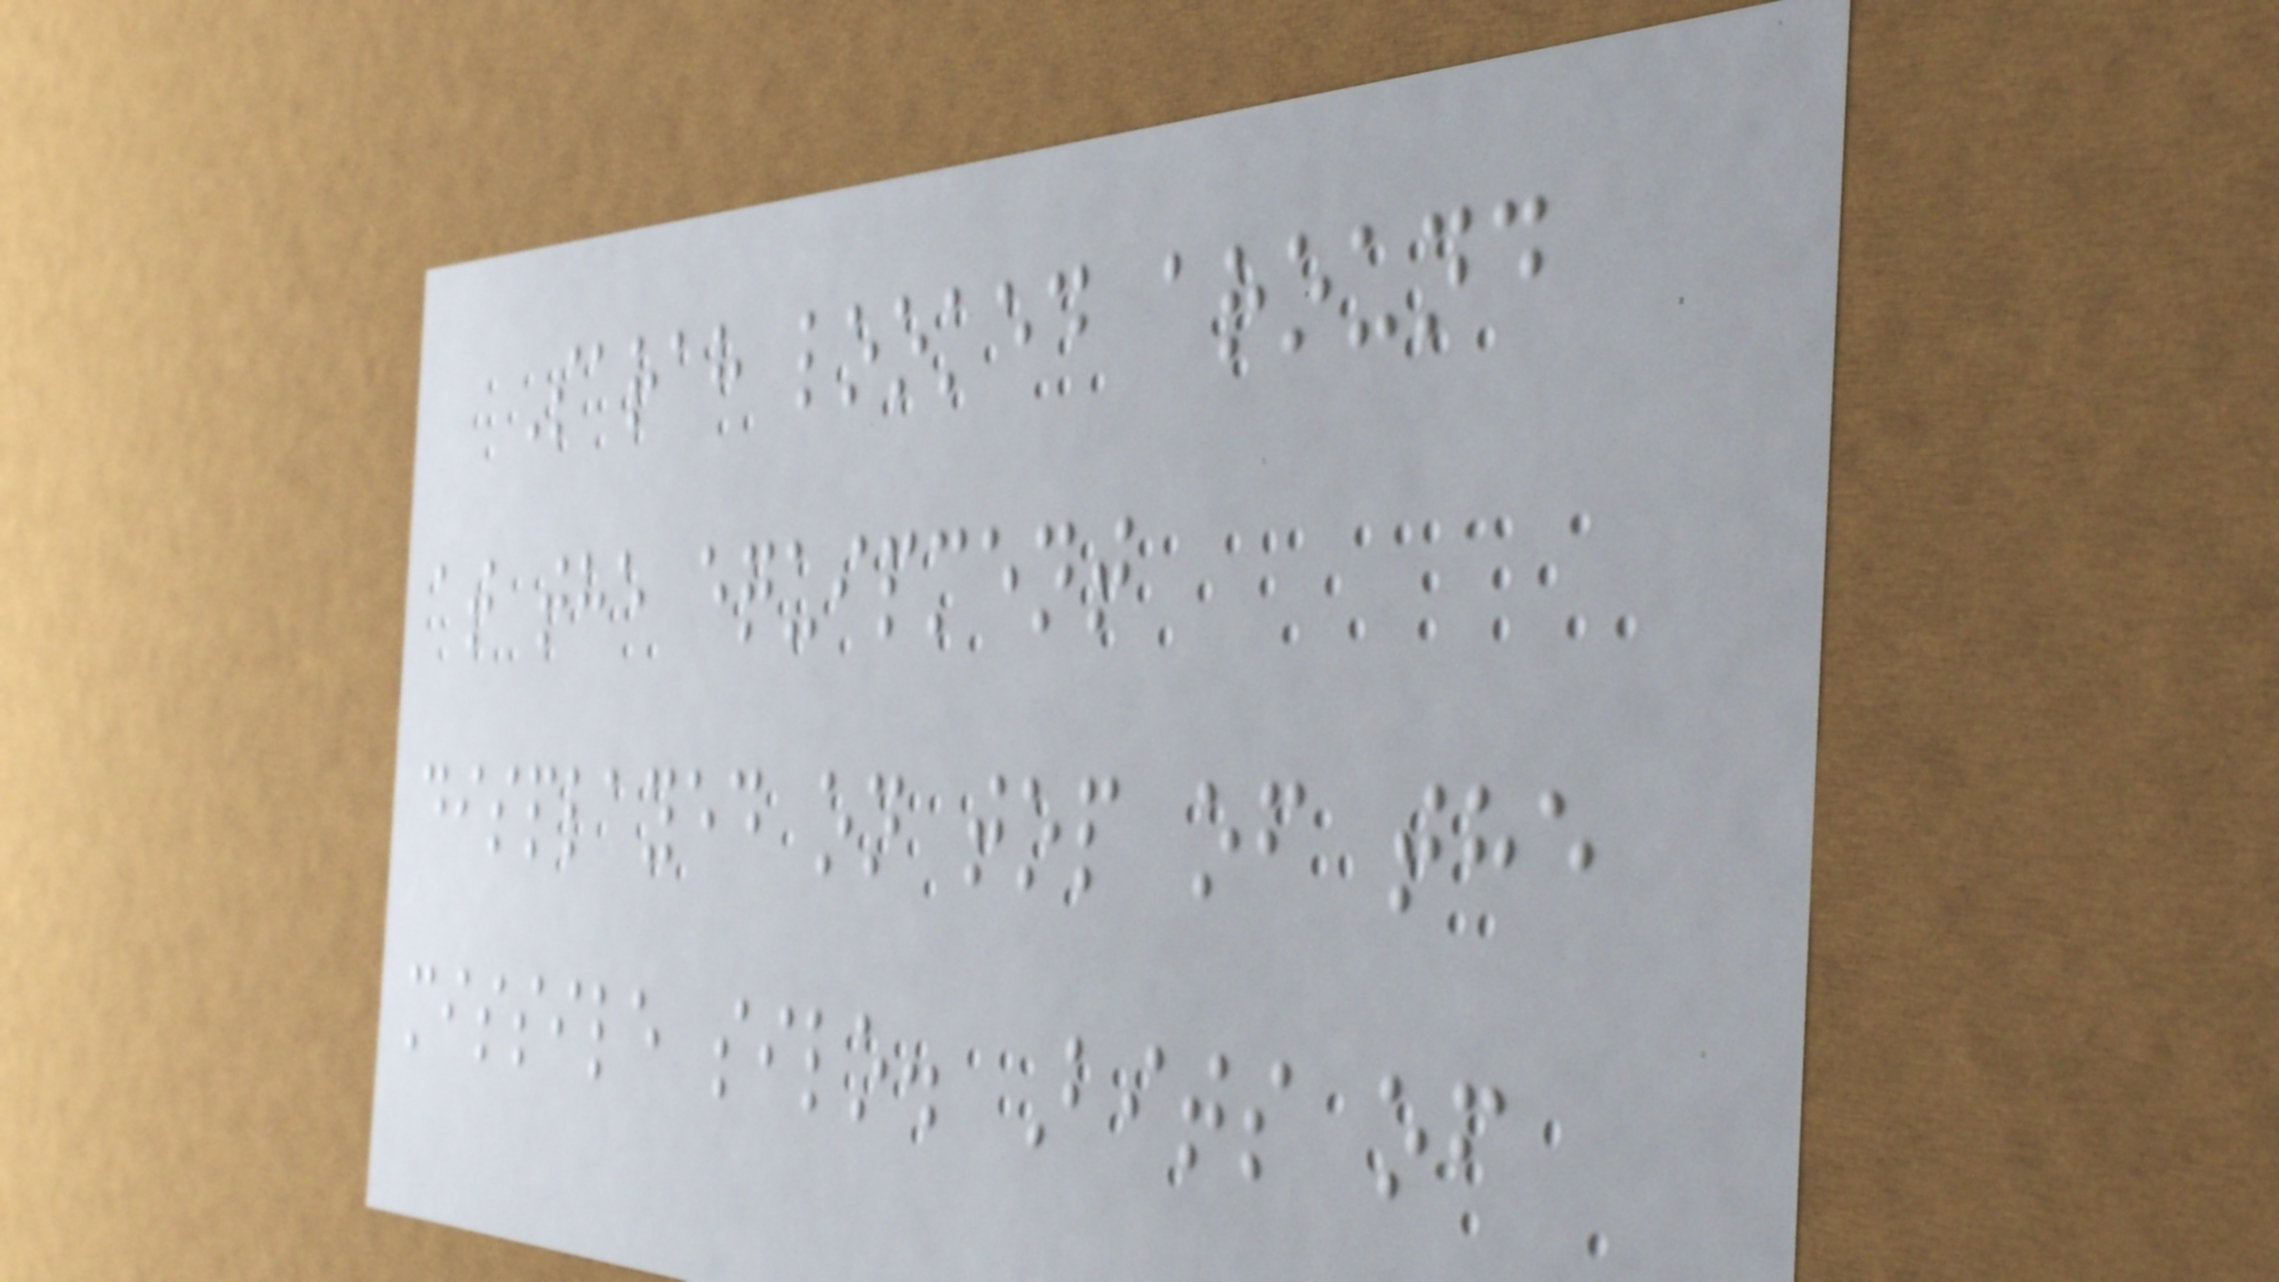Sarah looked around
at the equipment
displayed on top of the
missile silo. Bits of
